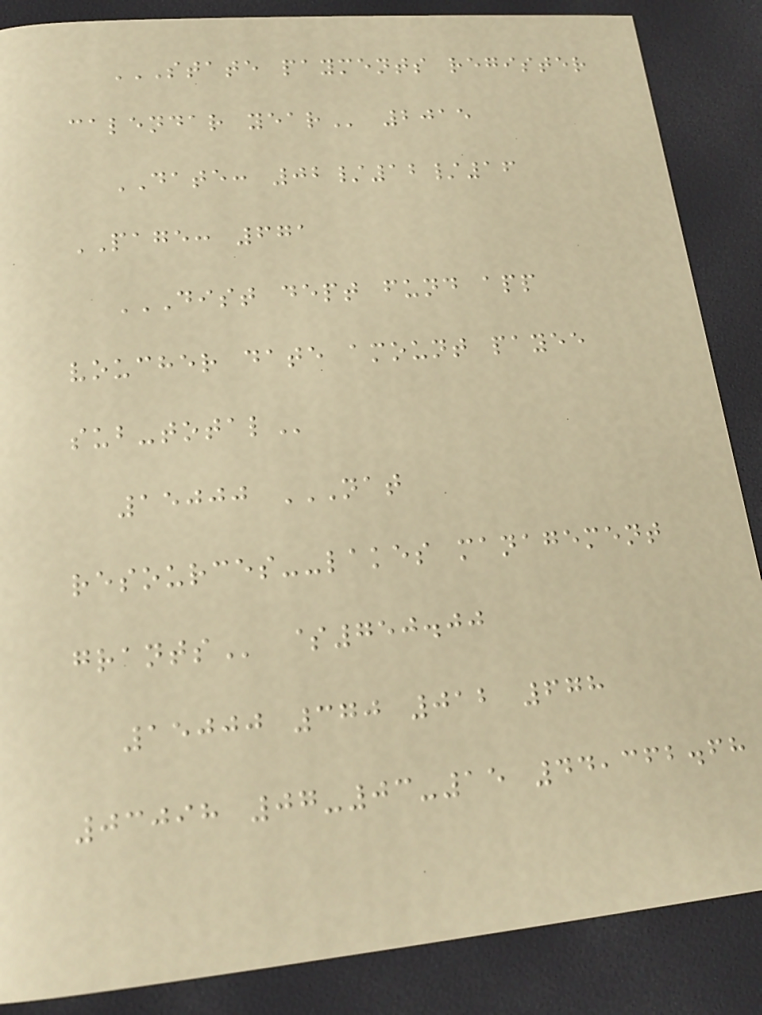STATE PAYMENTS REGISTER
CALENDAR YEAR 2015
DATE: 02/12/16
PAGE: 671
DIST DEPT FUND APP
VOUCHER DATE AMOUNT PAYEE
SUB-TOTAL
15000 NAT
RESOURCES--LAKES MANAGEMENT
GRANTS $750.00
15000 370 012 678
03098 07-03-15 44,362.68
